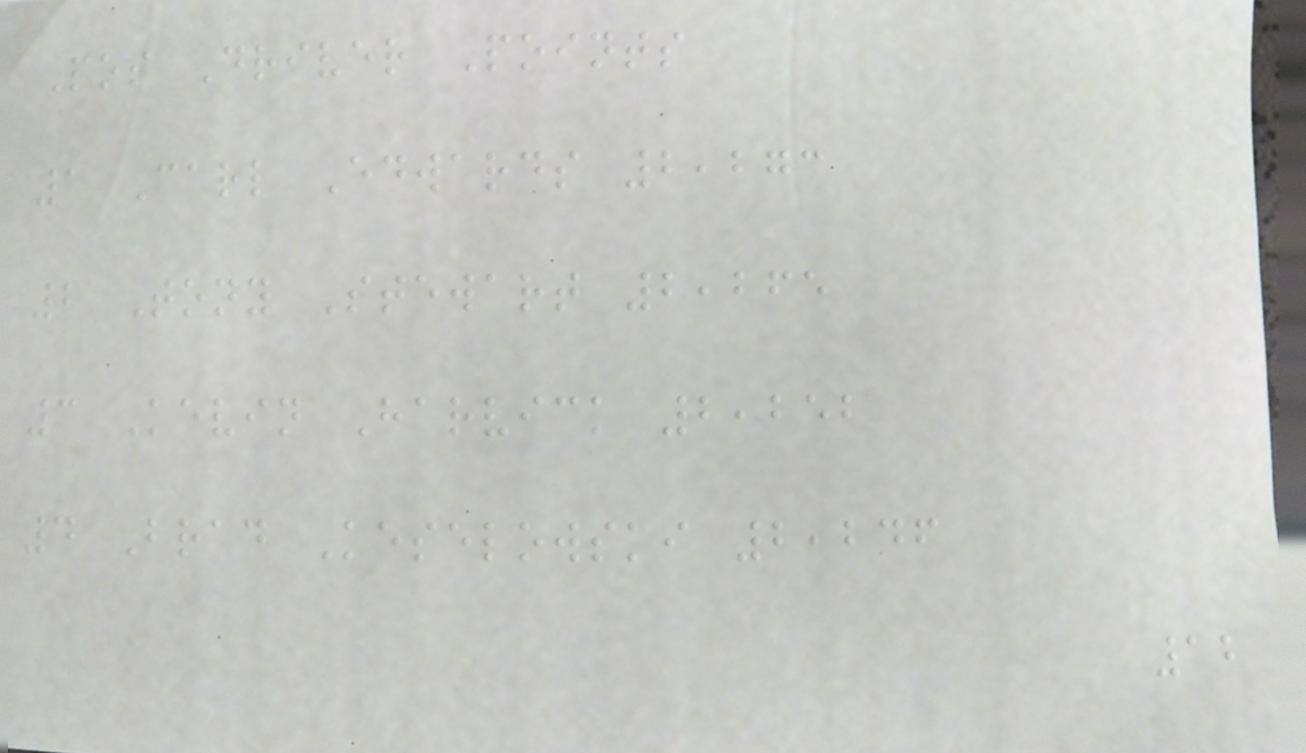Pos Driver Points
1 Carl Edwards 2,273
2 Tony Stewart 2,265
3 Kevin Harvick 2,252
4 Brad Keselowski 2,246
12
